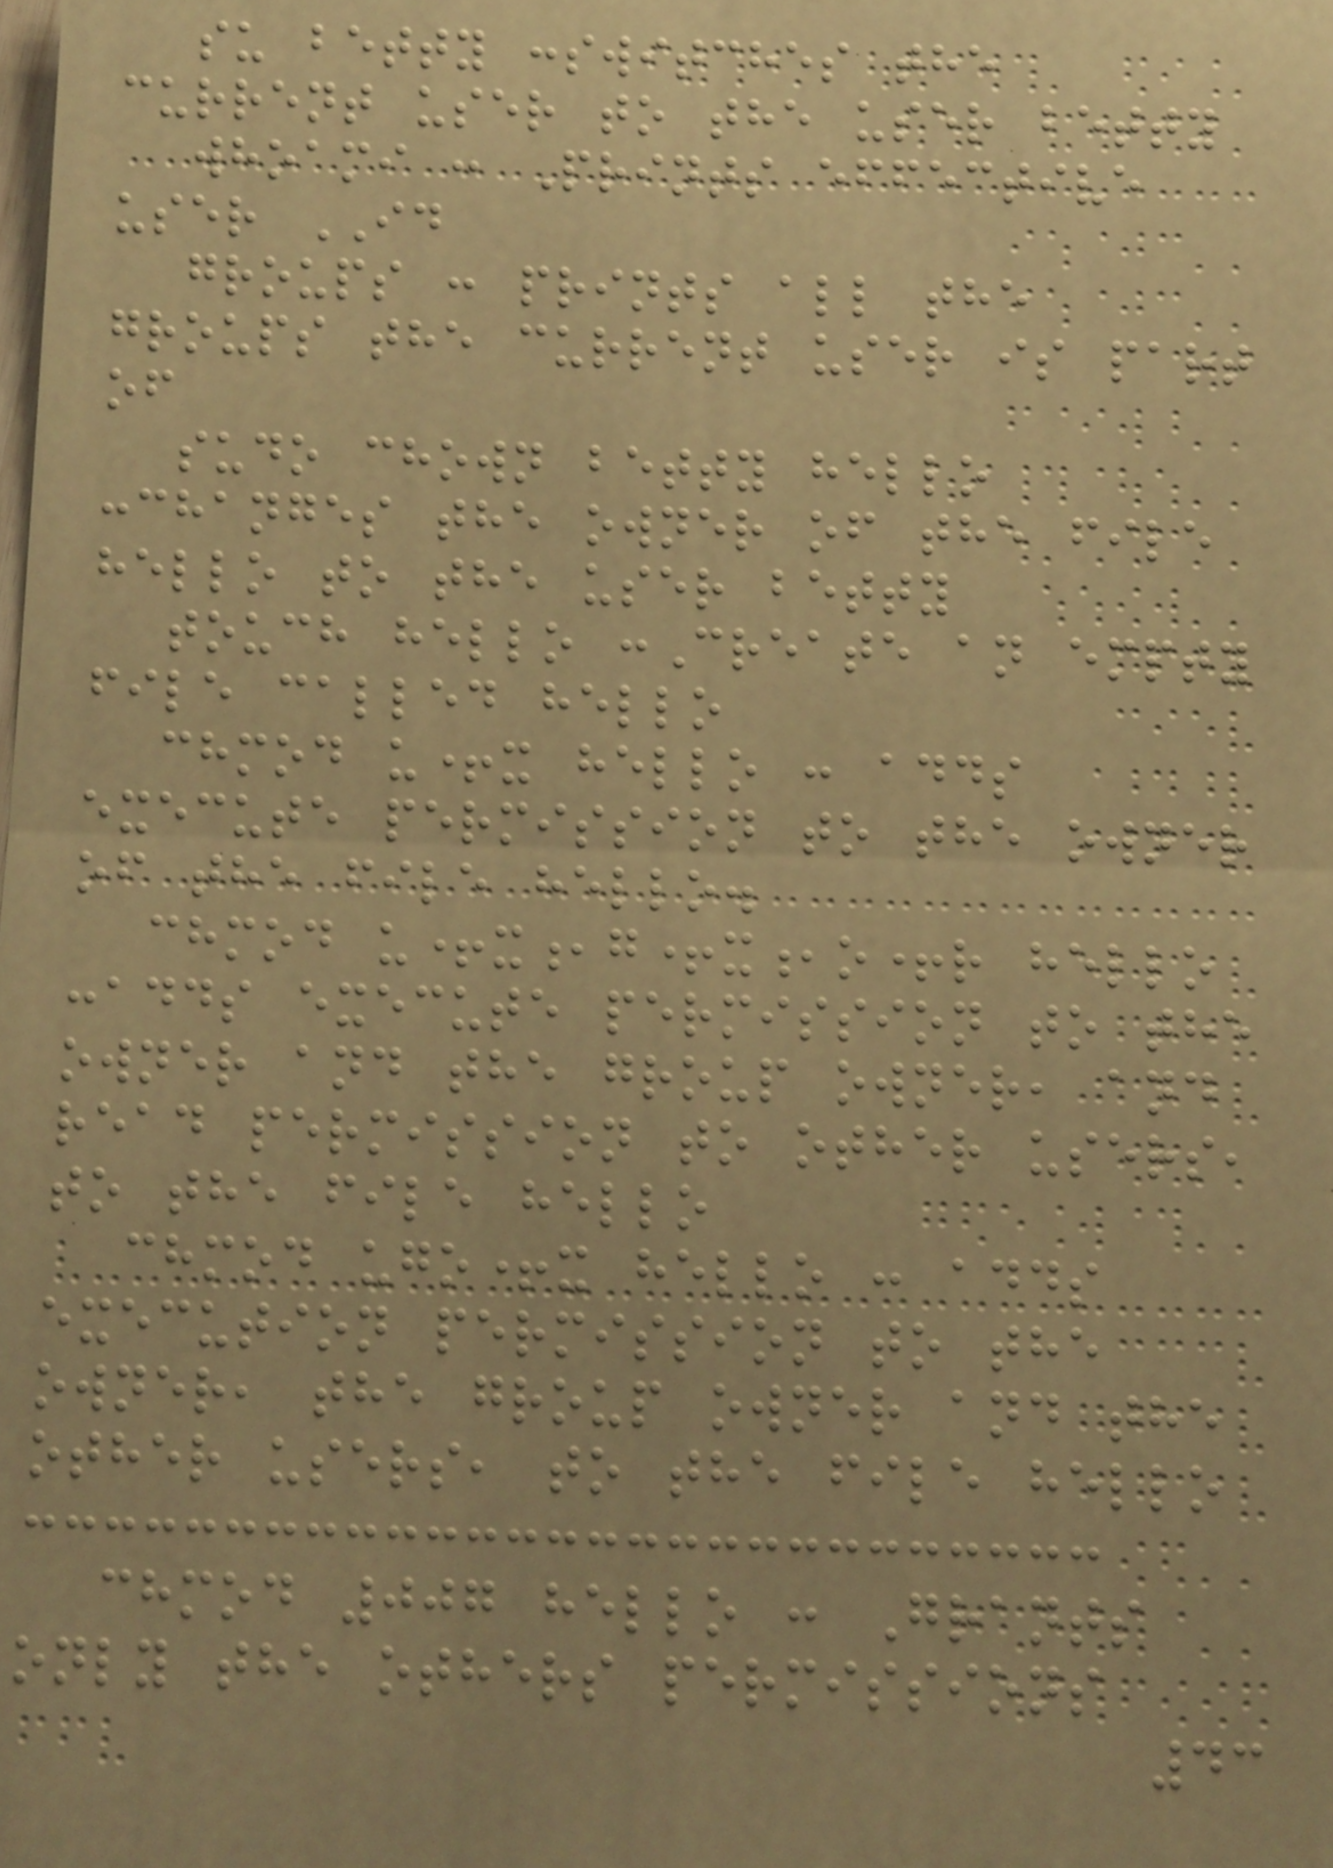su betty :switches the
current user to the user betty
whoami : Prints effective
user ID
groups : prints all the
groups the current user is part
of
sudo chown betty hello
:changes the owner of the file
hello to the user betty
touch hello :Create an empty
file called hello
chmod u+x hello : adds
execute permission to the owner
of the file hello.
chmod u+x,g+x,o+r hello
:adds execute permission to the
owner and the group owner, and
read permission to other users,
to the file hello
chmod ugo+x hello : adds
execution permission to the
owner, the group owner and the
other users, to the file hello
chmod 007 hello : Grants
only the others permissions
43
